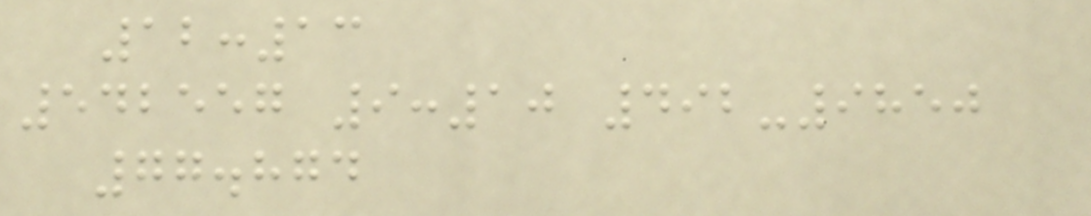12:13
542557 9:10 492-9850
77.874
